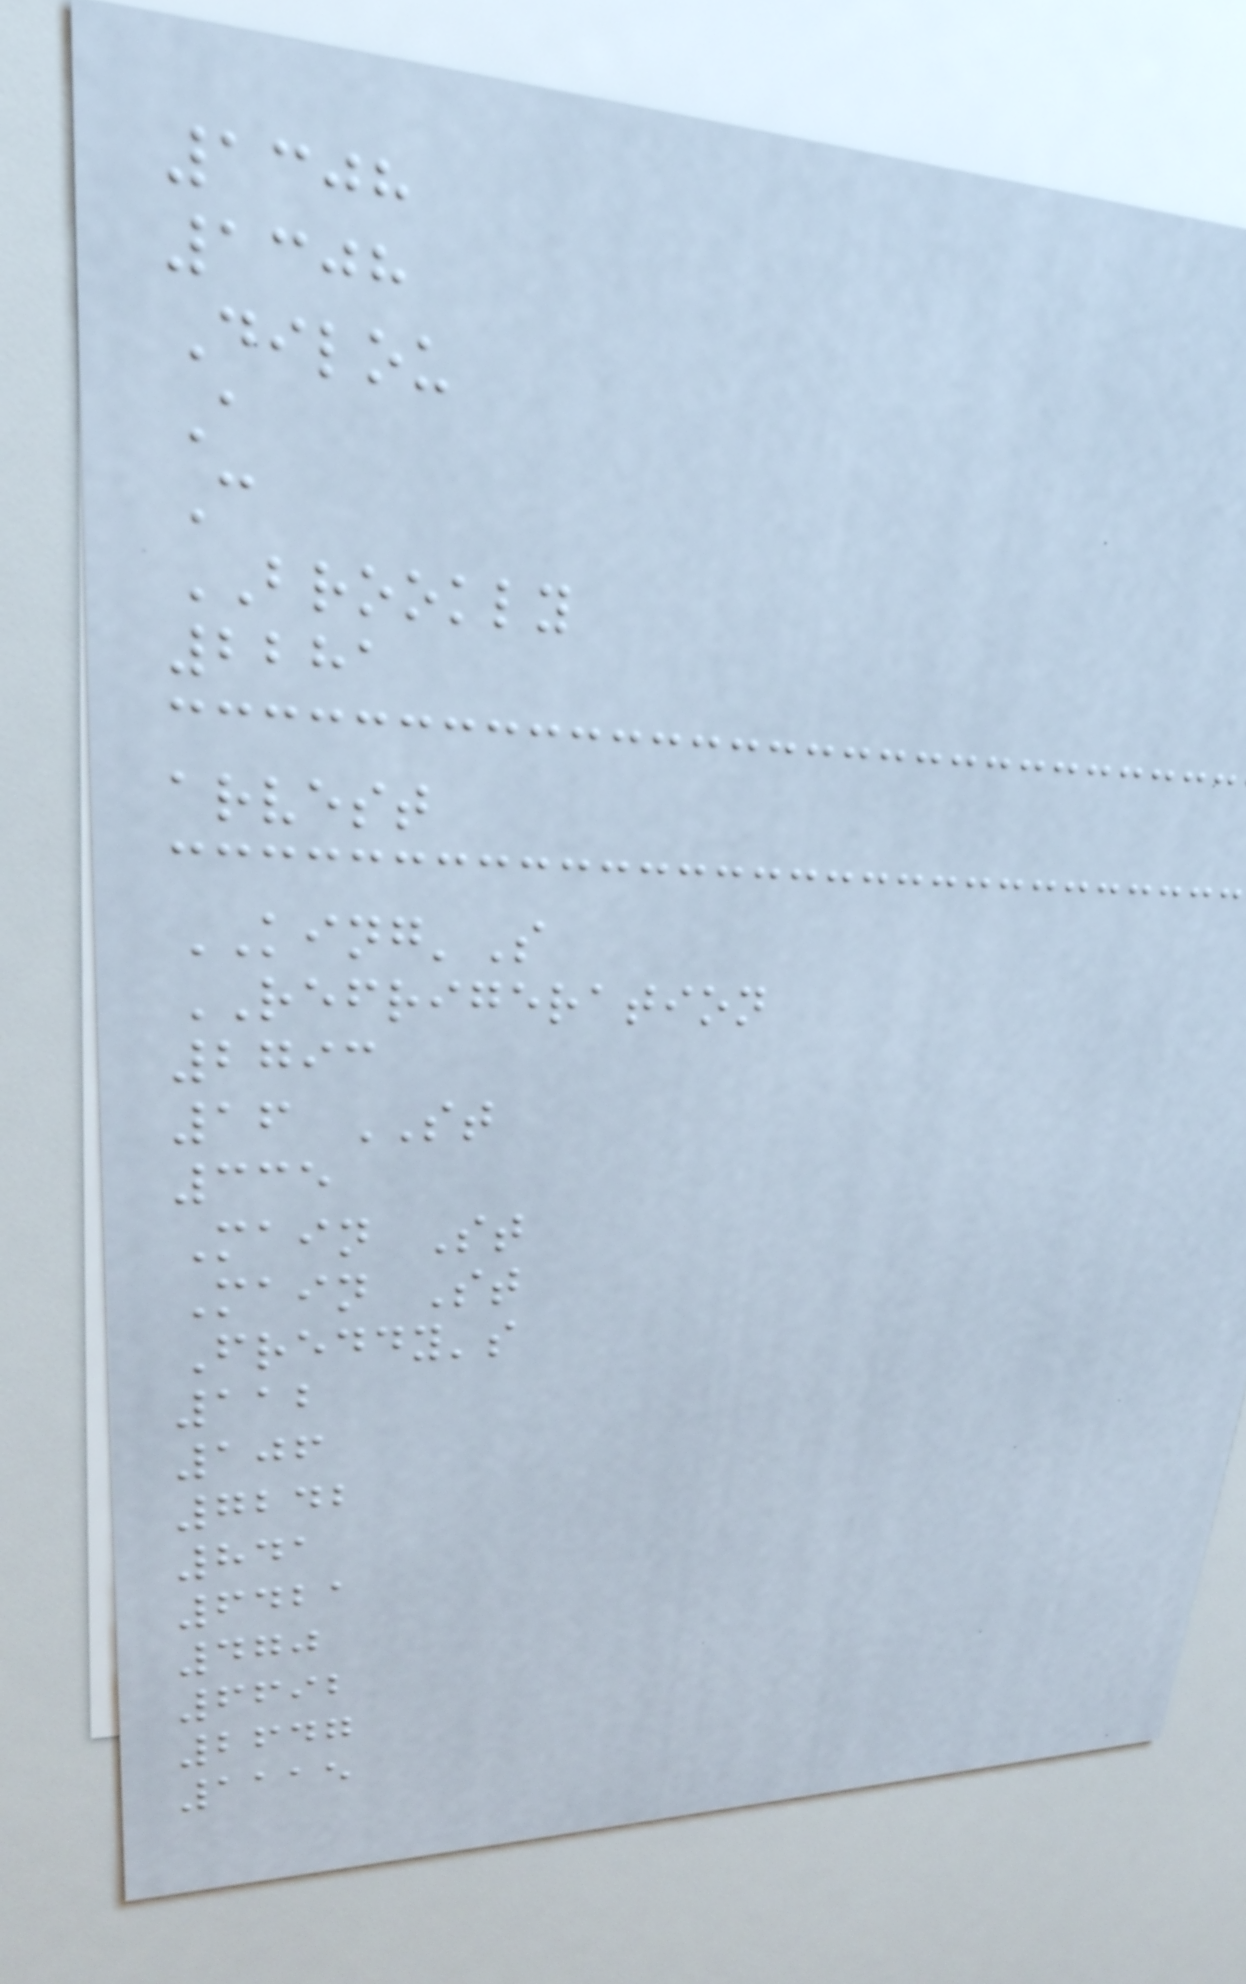1308
1308
Dilou
A
C
BROOKLY
2281
arvest
KING'S
REFRIGERATION
2793
16 ST
335
Main St
Main St
Freddy's
112
106
7242
841
6421
470
6692
2647
1115
